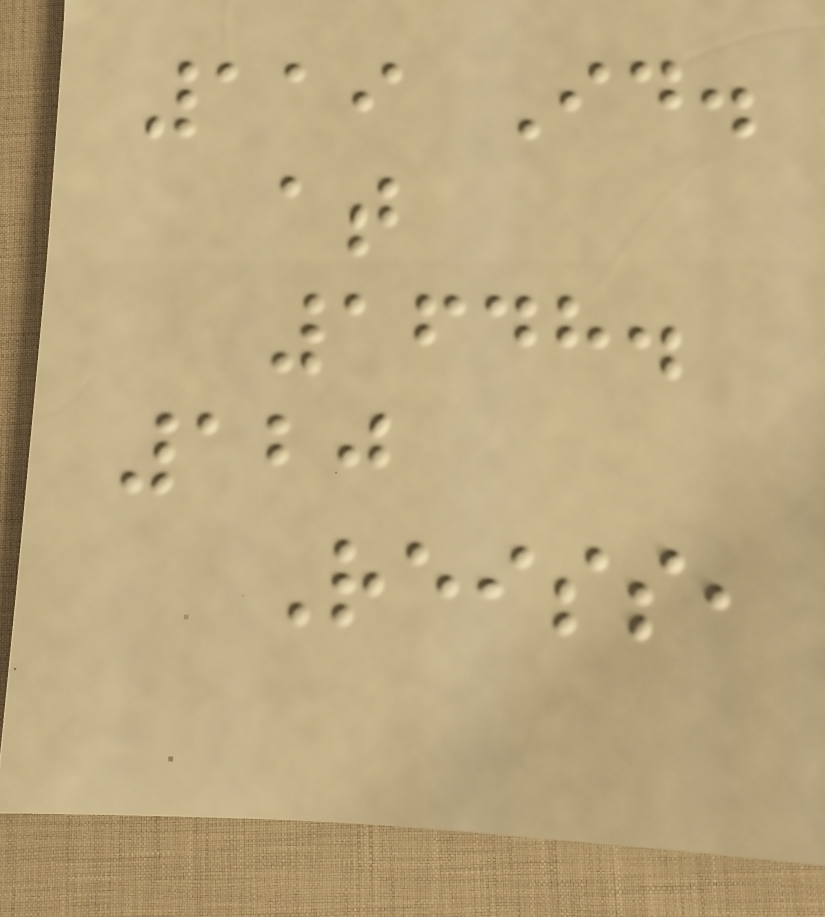119 Id.
at
1648.
120
Reiss,
